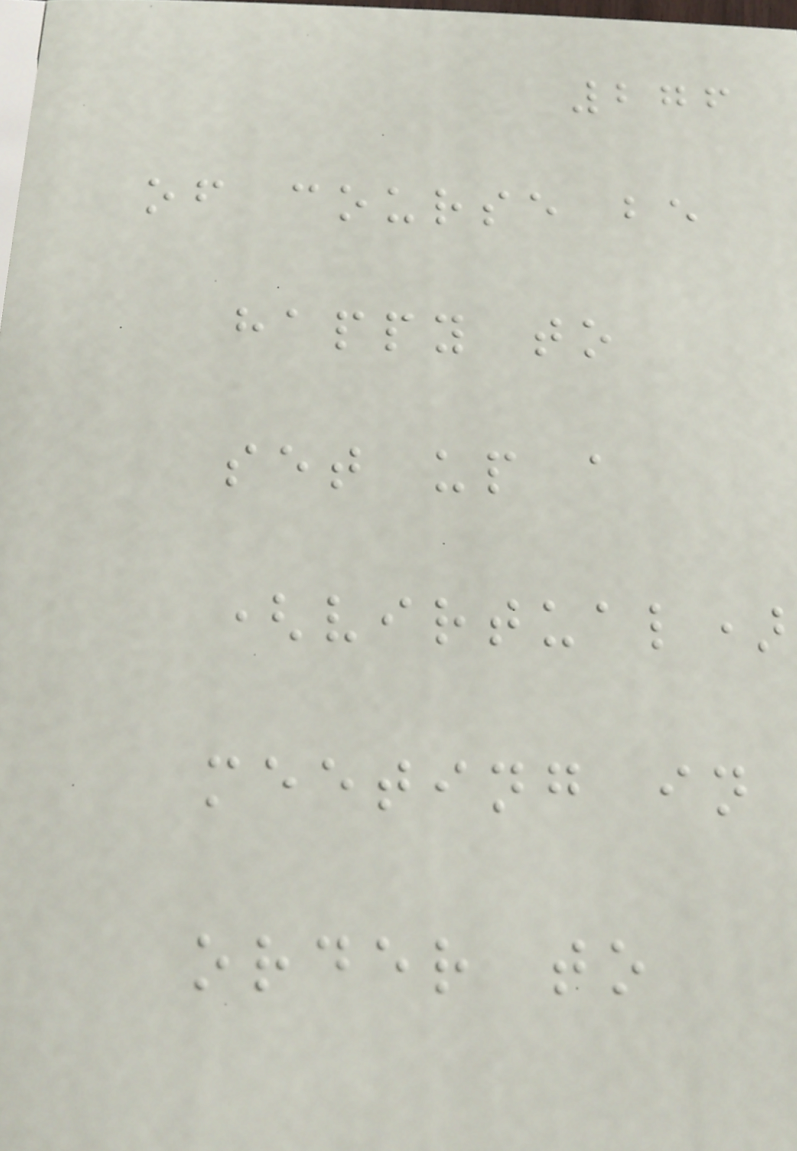276
of course be
happy to
set up a
(virtual)
meeting in
order to
